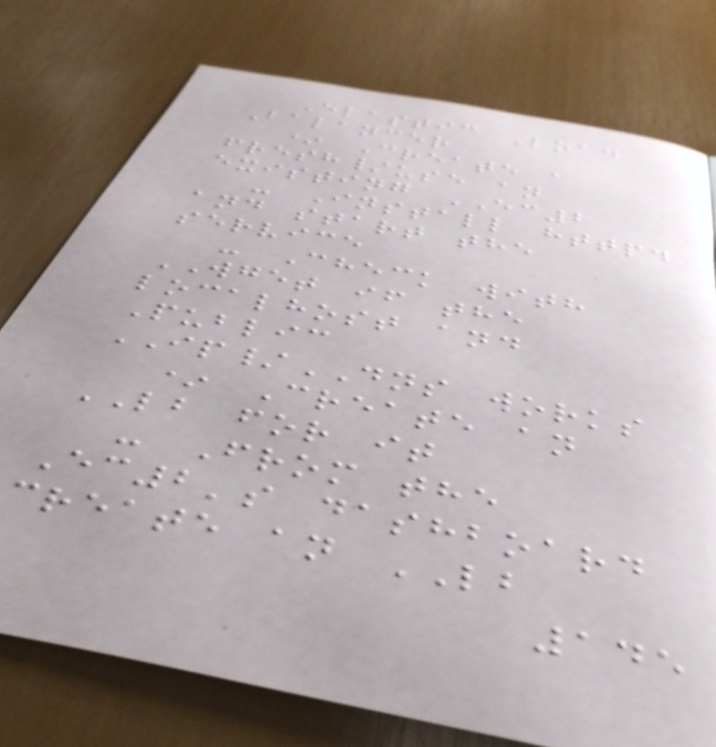Elastic Load
Balancer
* Create a
fresh/use an
existing EC2
- Install httpd
and start the
service
- Check with
WGET if the
localhost and
Public
IP/DNS works
* Create an
LB for it
- From the
Ec2's dashboard
create an LB
145
